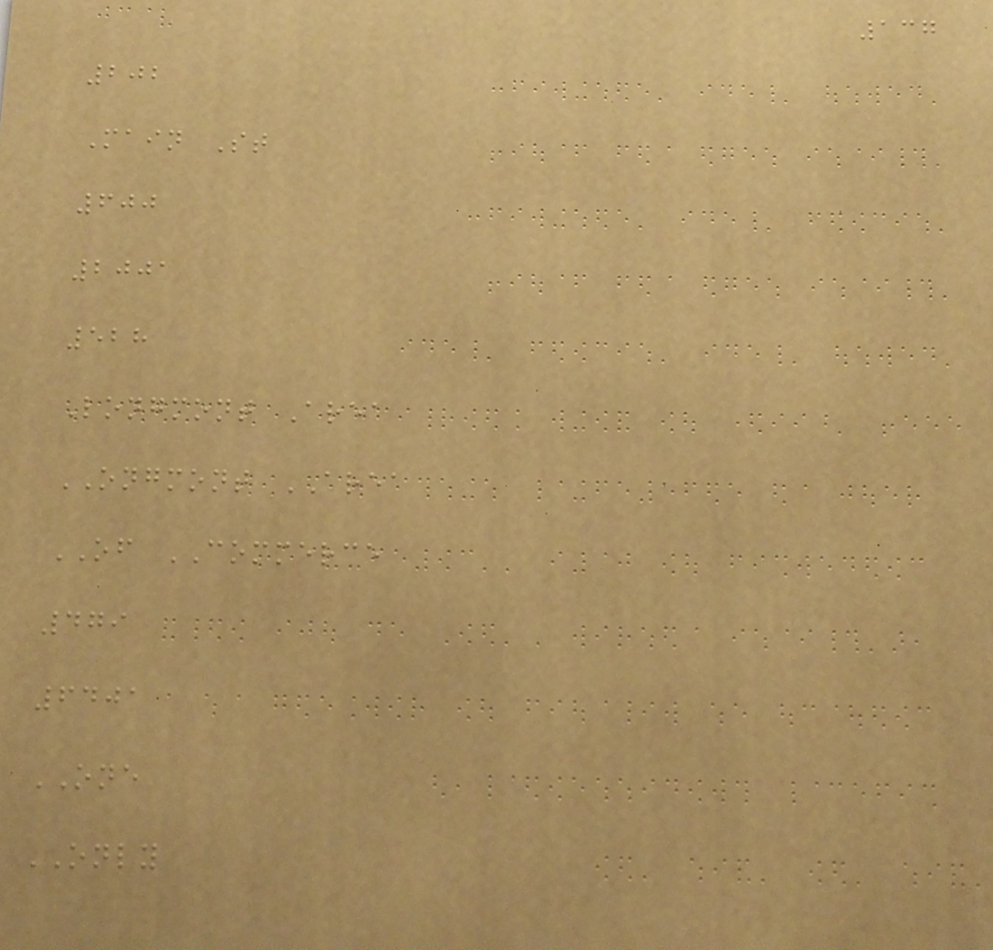137
202
Main St
600
2001
528
Longmont Area
ONGMONT AREA
OF COMMERCE
479
6401
ONE
ONLY
